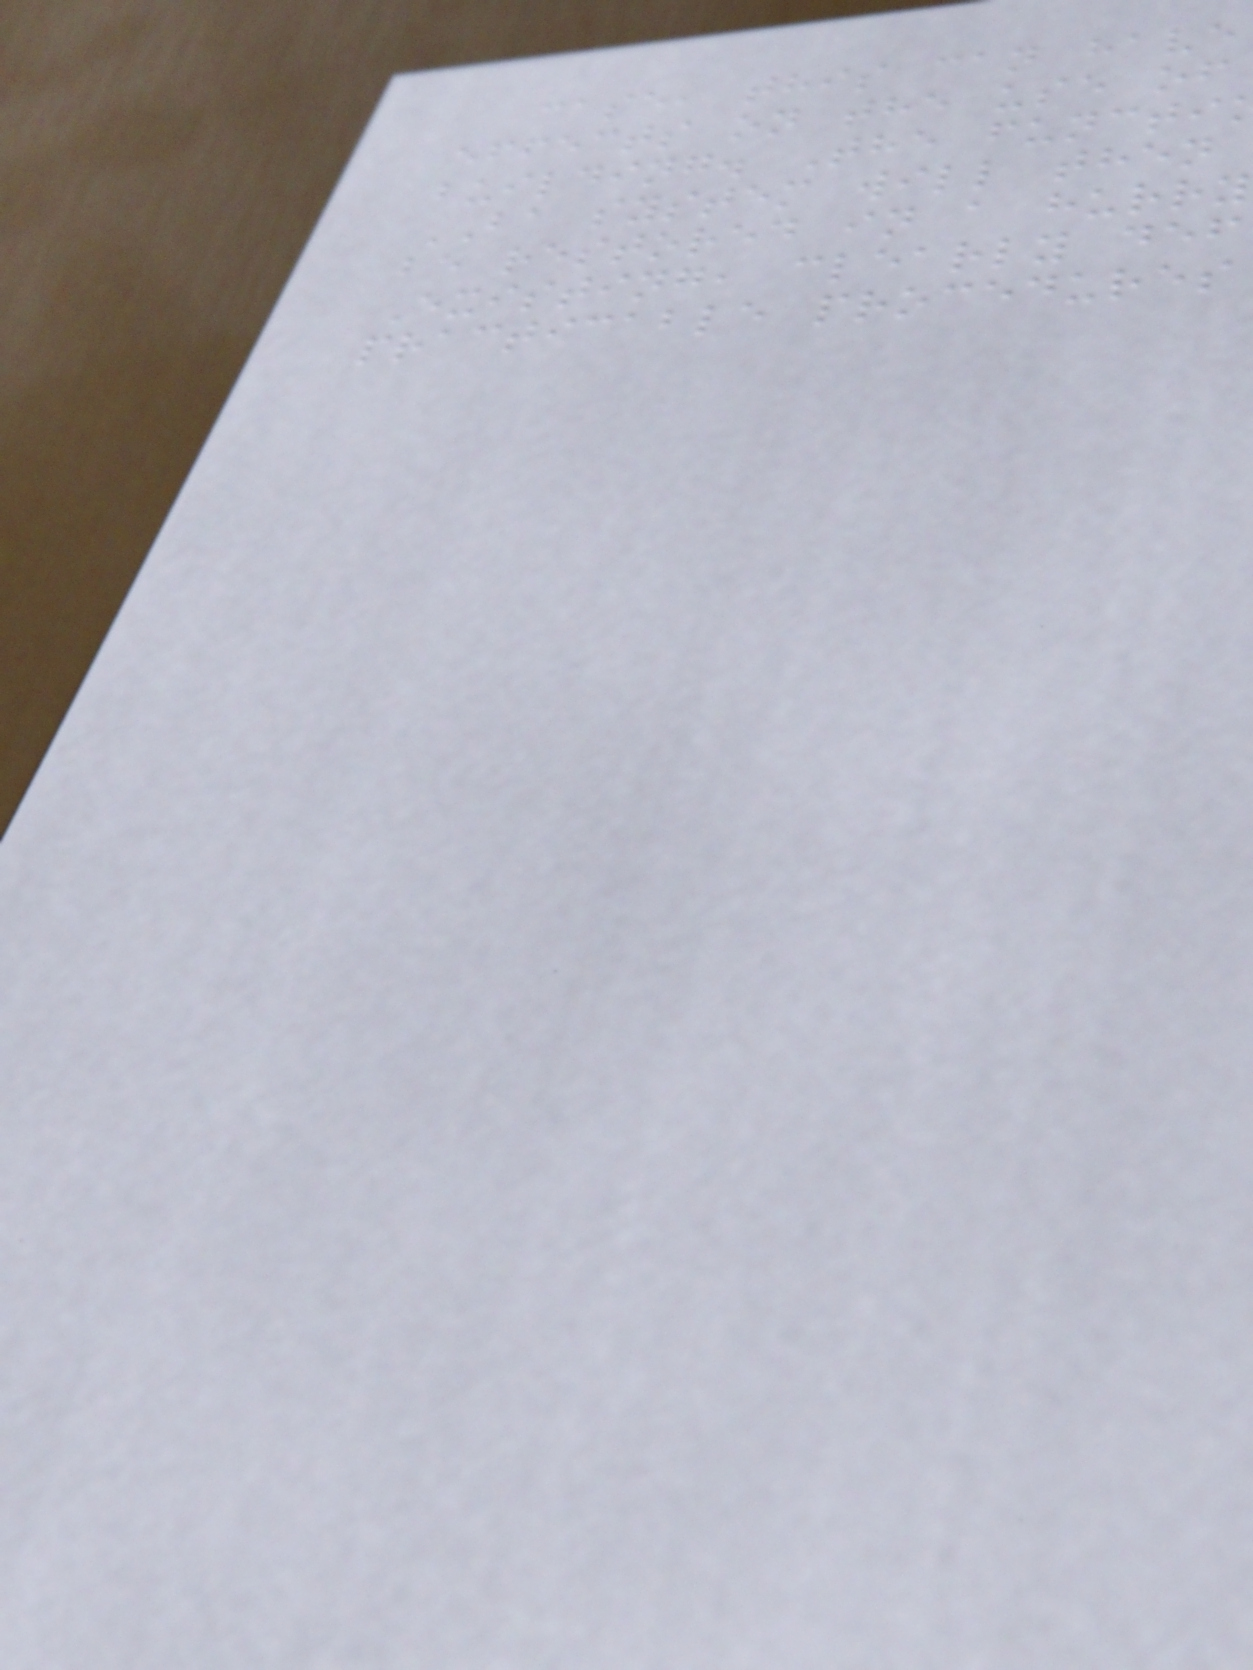case, this can have
effects on the use of
building. The functi
BA system will then
be restored in a hurry
Existing, clearly def
practicable procedures
